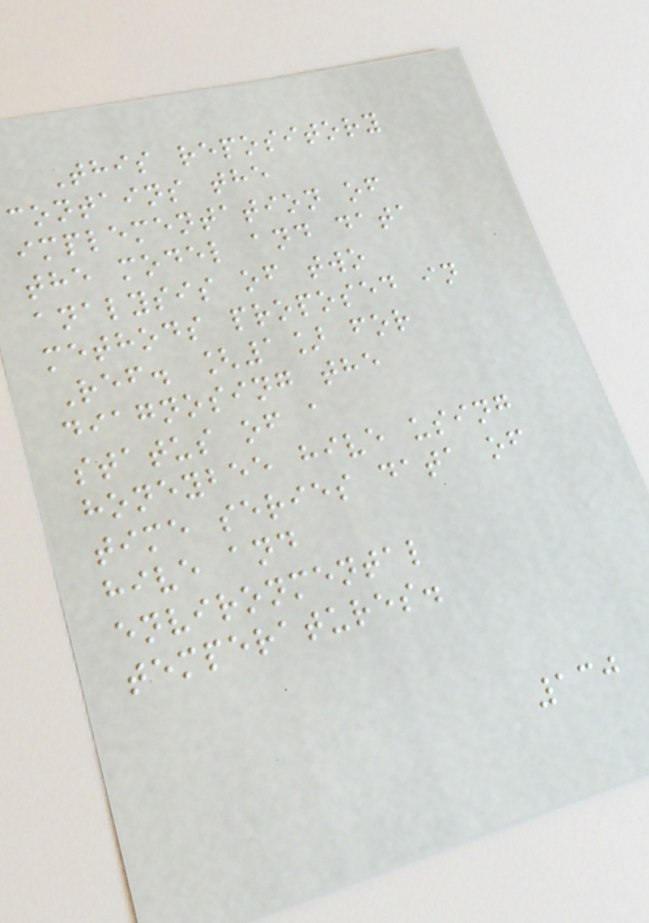This repository
contains the
implementation of
the model and data
analysis of two
methods proposed in
Ref. [1] for
diagnosing the
status of a
honeybee hive using
time series data of
hive and
environmental
temperatures.
130
